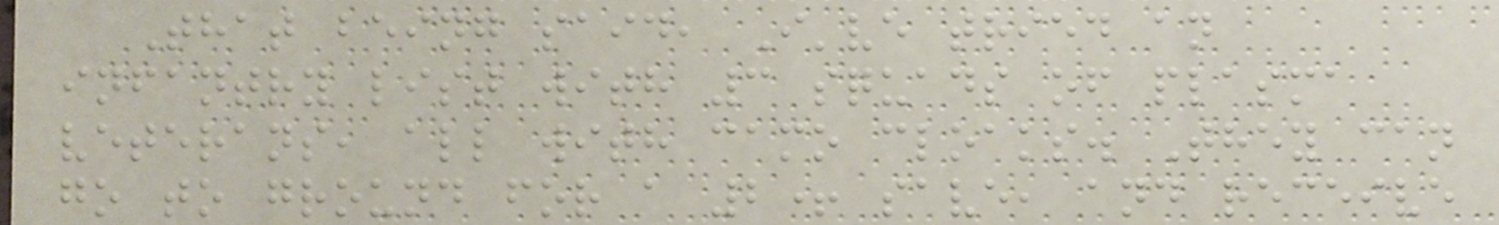That being said, I've tried an
infantry list with 3 squads of plasma
veterans, all with camo cloaks. They can
go to ground for a 2+ save, and receive
